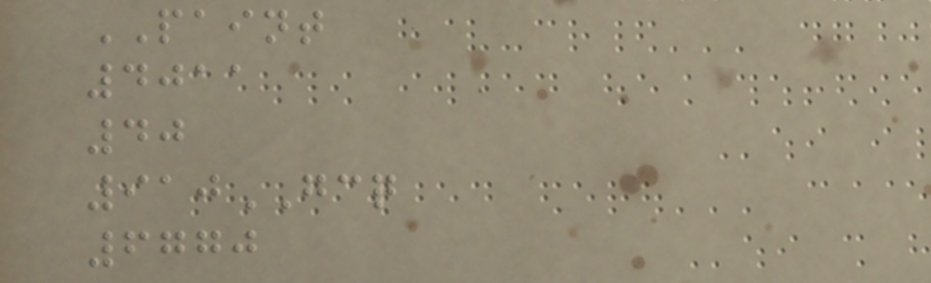PAINT
4011
40
910GCQ
6770
